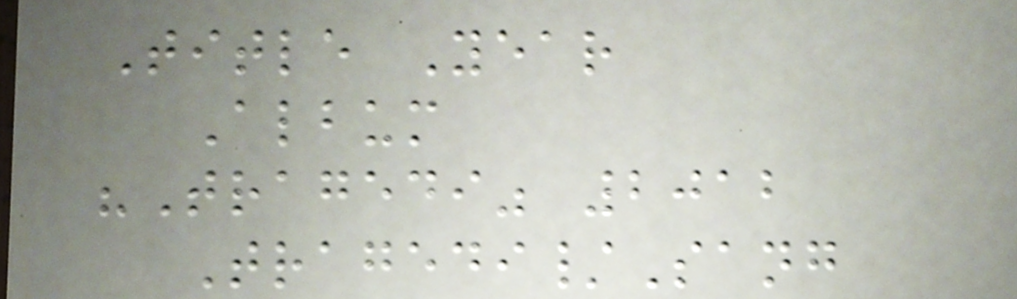Title Year
Album
"Tragedi" 2012
Tragedi/Sang
